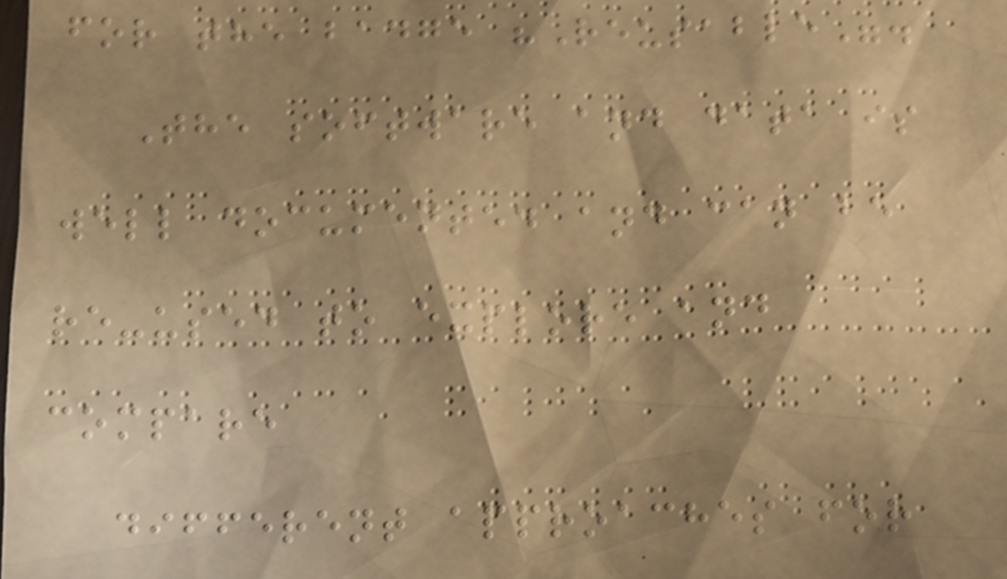for the badge "Reusable".
The software and data is
well documented and can be
re-used to explore and
compare
different approaches for
